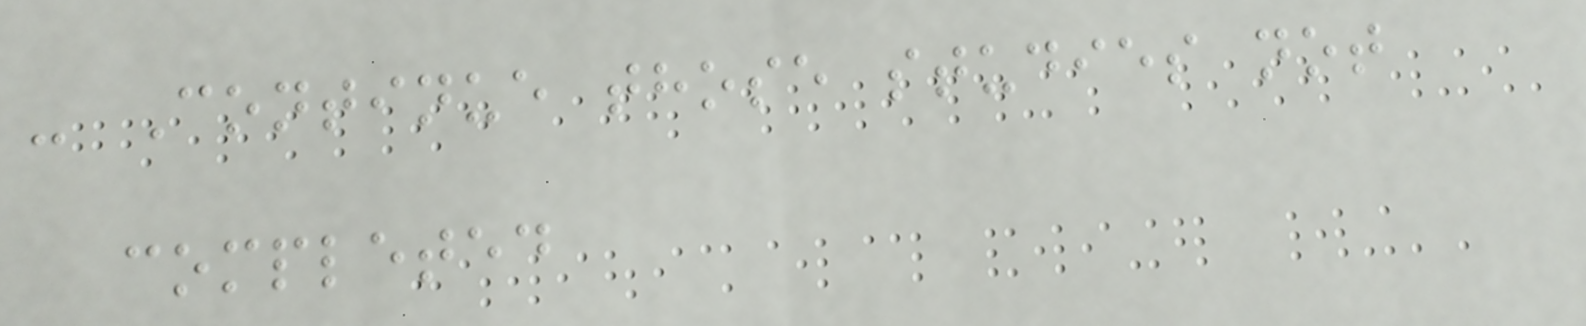- Continue those studies not
completed
